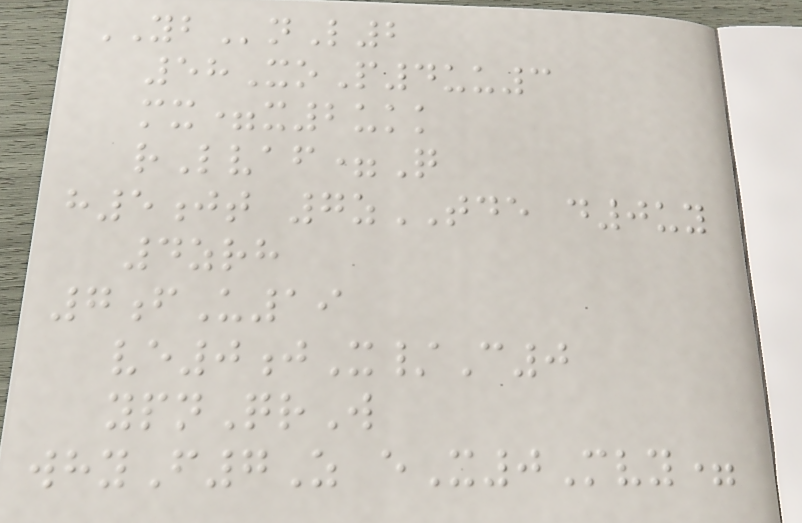YBnL2
58XoP4uu3
mx=x2ukk
rLvaf=Q
h5jt 7zTDE d0uy
4zrh
7fU19
ve0jX/C0
ypnQrW
whyF7Z eX0Mvy=
